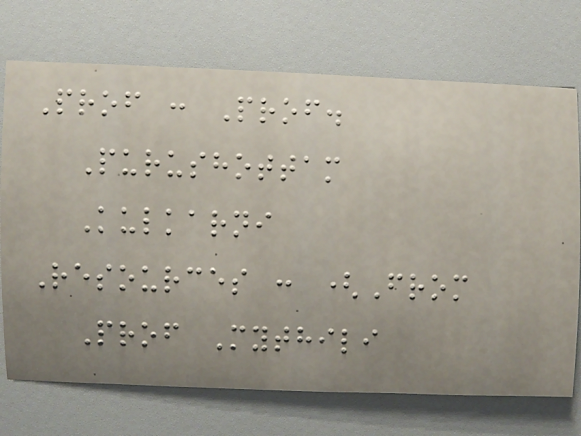Prof : Prof.
Purushottam
Kulkarni
Resources : (From
Prof Mythili
